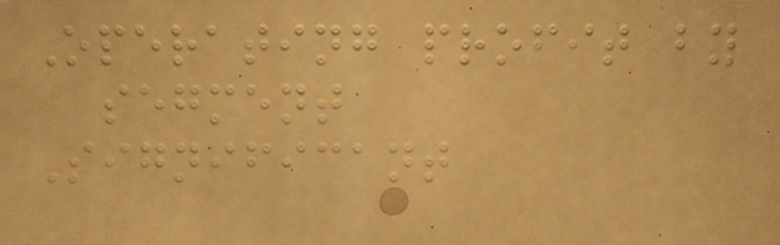Operating profit by
segment
Significant
